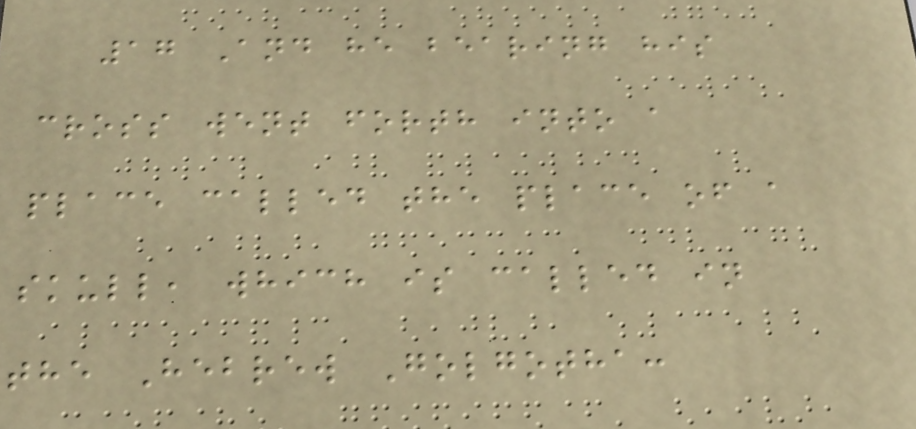17 And he bearing his
cross went forth into a
place called the place of a
skull, which is called in
the Hebrew Golgotha:
